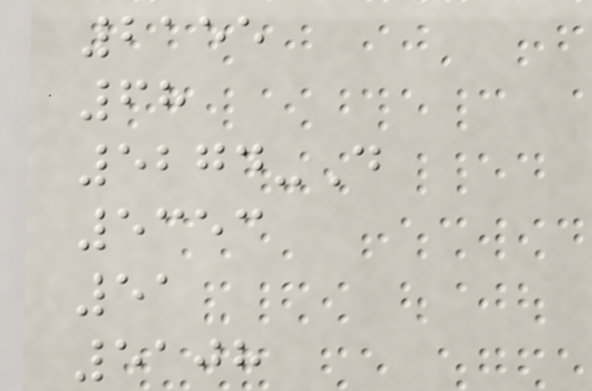2155
68
5274-D
5353
51
5108
